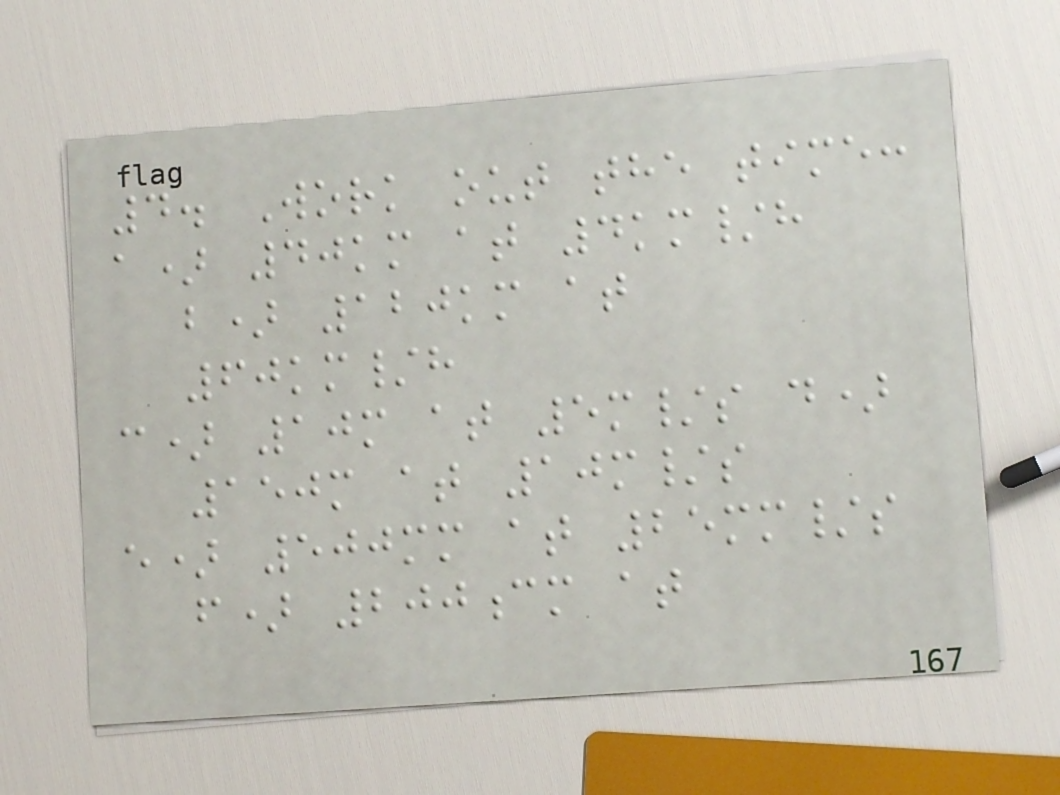4. Work out the time:
a) 40km at 4km/h
b) 120km at
60km/h
c) 10m at 5m/s d)
150m at 10m/s
e) 500mm at 25mm/s
f) 200cm at
